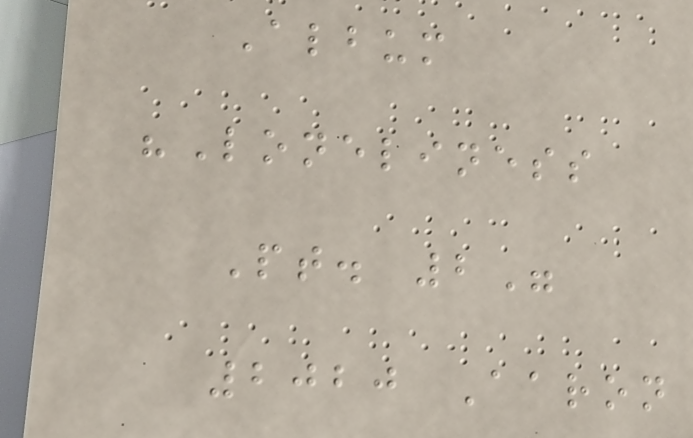Album
"Loneliness
Pt. 2"
2020 Aaron
